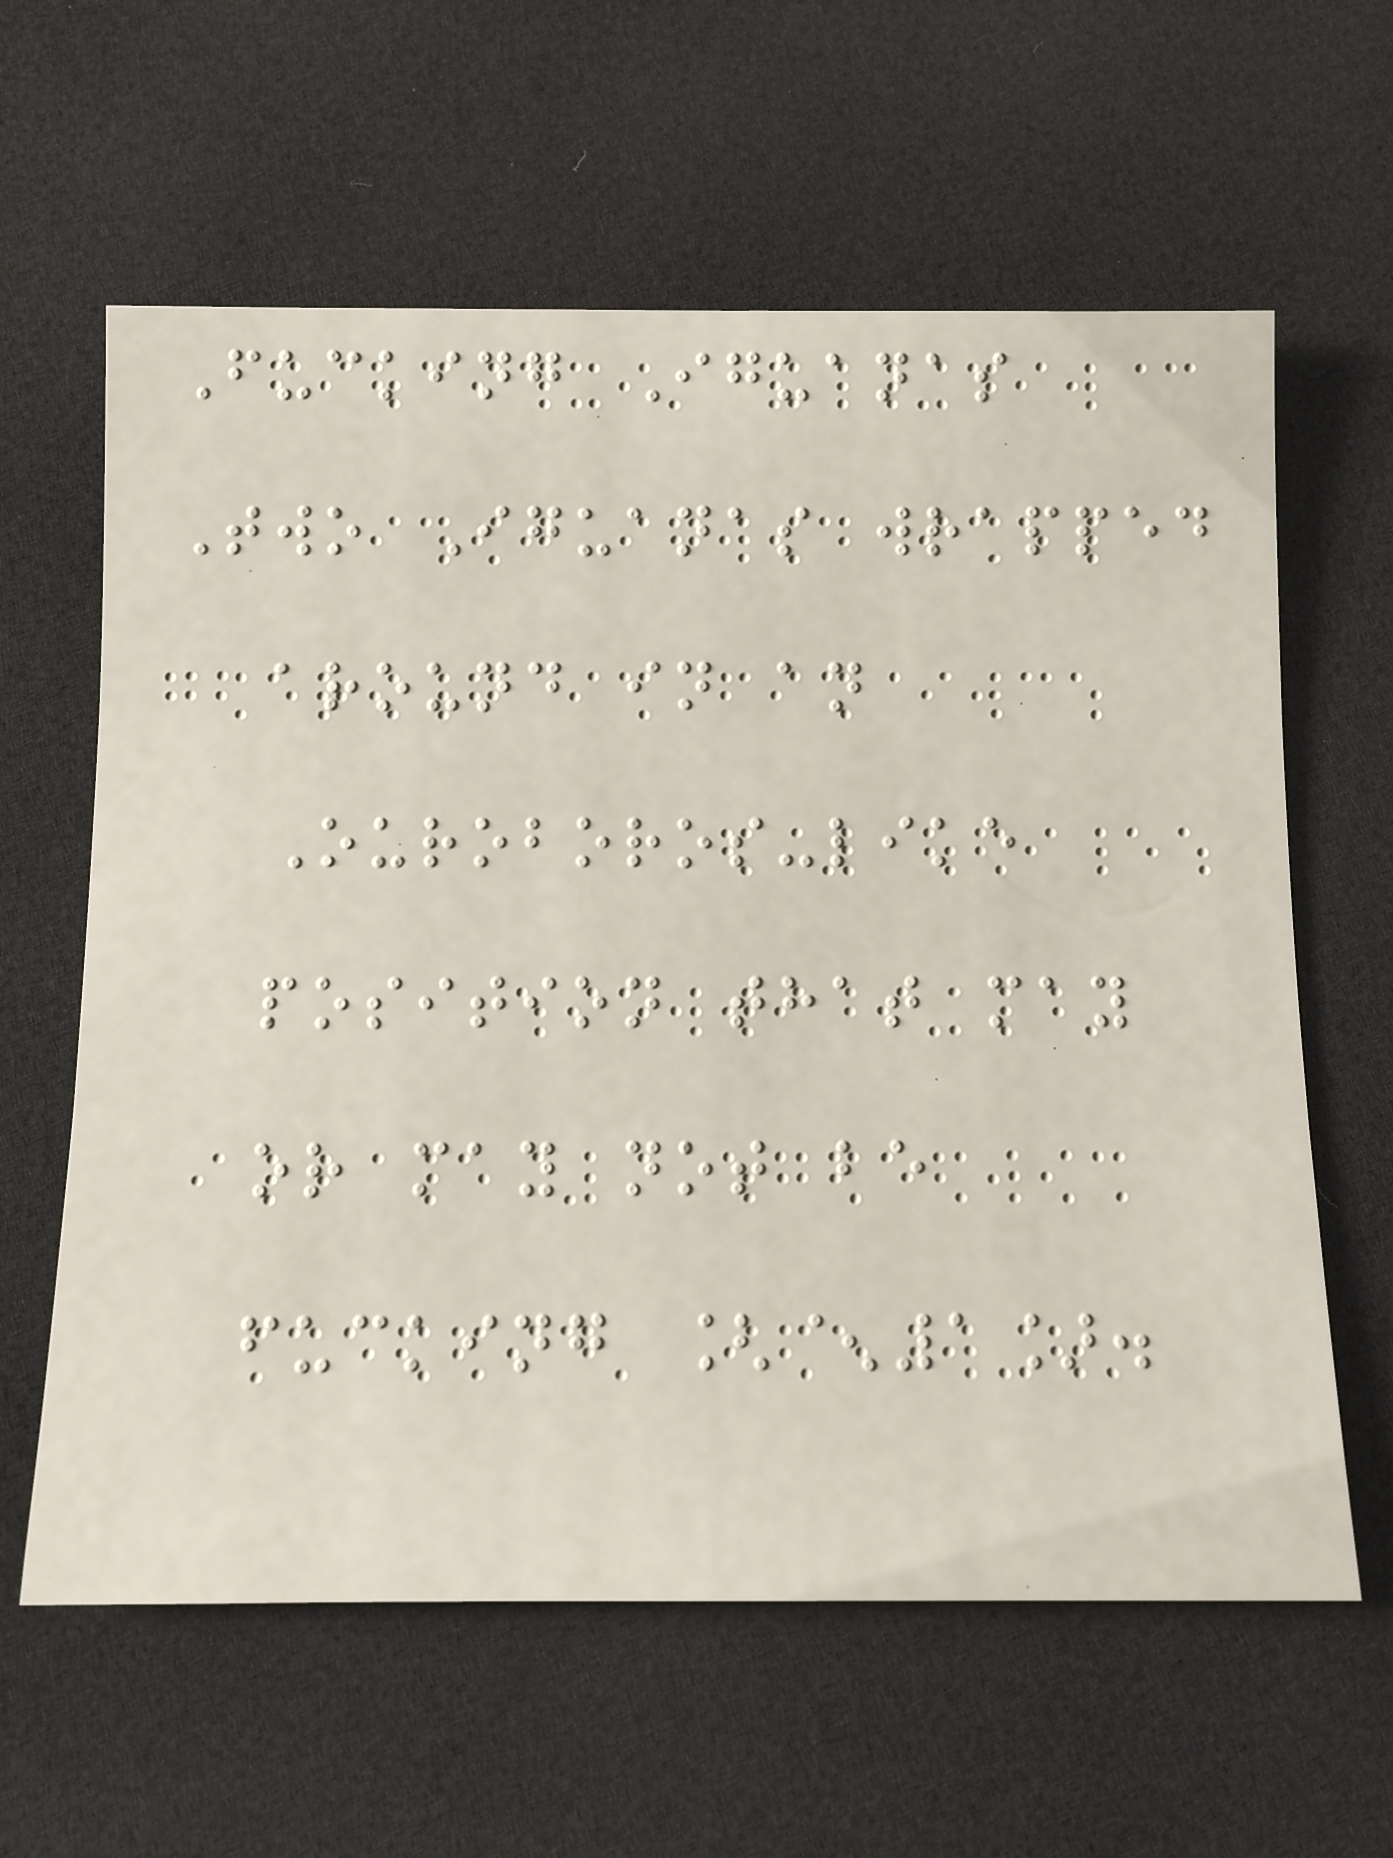Fucking Iguanas
Two Iguanas wrapped
around in an
Ouroboros-like
position that may
or may not be
fucking [^1].
